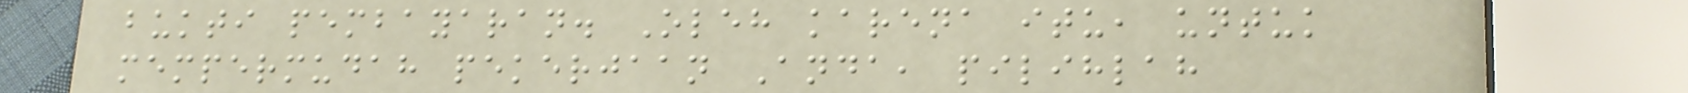bukti pembayaran. Oleh karena itu, untuk
mempermudah pekerjaan Anda, pilihlah
